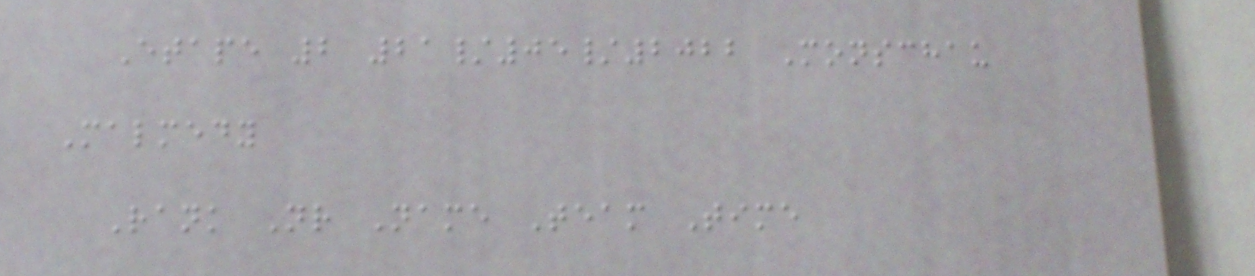Etape 2 21/05/2022 Monschau
Malmedy
Rank Nr Name Team Time
